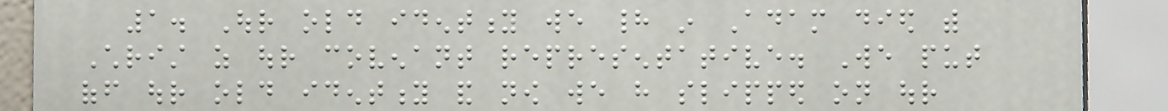1. Our old identity we had in Adam died with
Christ as our covenant representative. We put
off our old identity and now we have slipped on our
